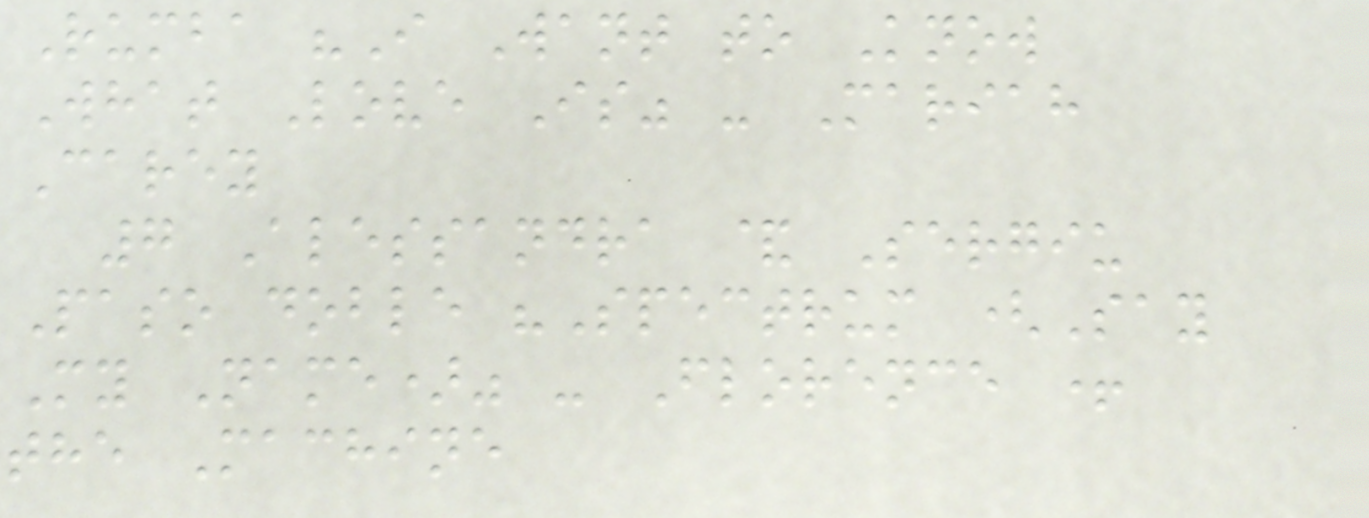Rumba "I Want to Know
What Love Is" - Mariah
Carey
7 Alessandra & Sergiu
Paso doble "Spectrum (Say
My Name)" - Florence +
the Machine
